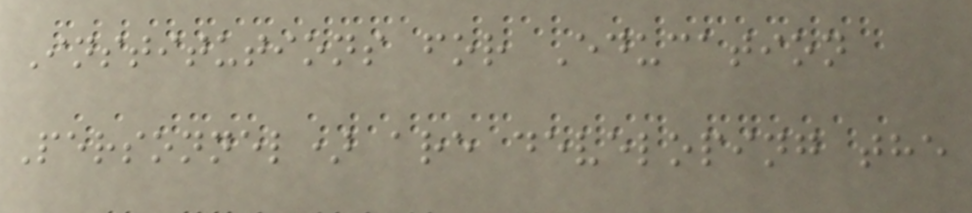Institutions for Education
Personnel) are developing the
